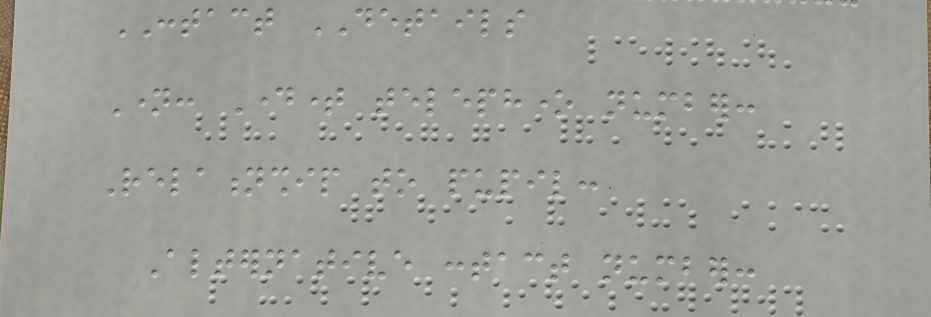CONTACT DETAILS
Name: Daytime telephone number:
Relationship to pupil:
Alternative contact number:
